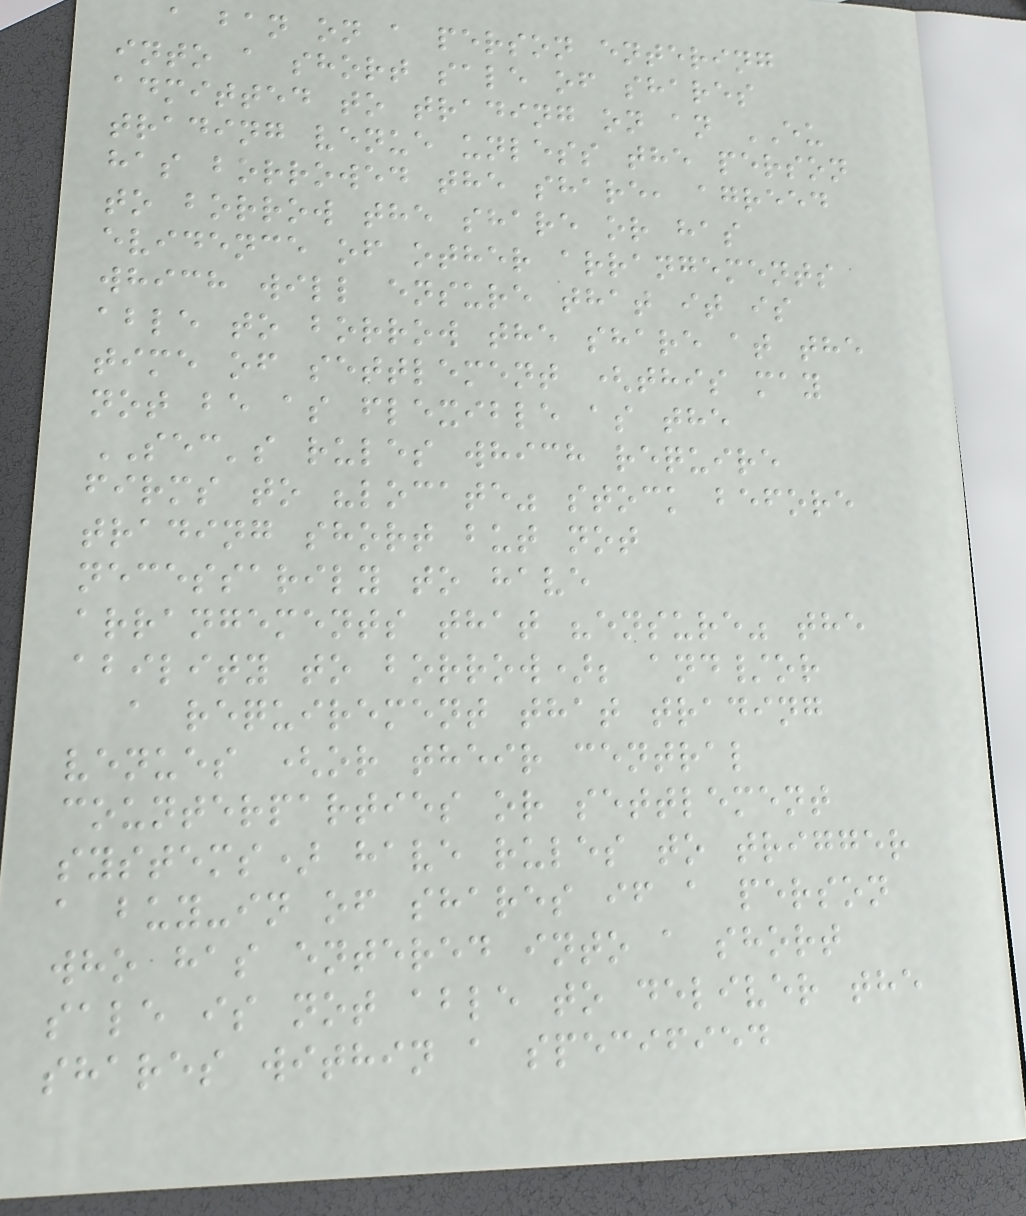a ban on a person entering
into a short sale of shares
admitted to trading on an EU
trading venue unless the person
has borrowed the share, agreed
to borrow the share or has
evidence of other arrangements
which will ensure that it is
able to borrow the share at the
time of settlement (this may
not be as flexible as the
SEC's rules which require
firms to "locate" stock before
trading short but not
necessarily to have
arrangements that "ensure" the
ability to borrow); and/or
a requirement that trading
venues (or their central
counterparties or settlement
systems) have rules to trigger
a buy-in of shares if a person
who has entered into a short
sale is not able to deliver the
shares within a specified
